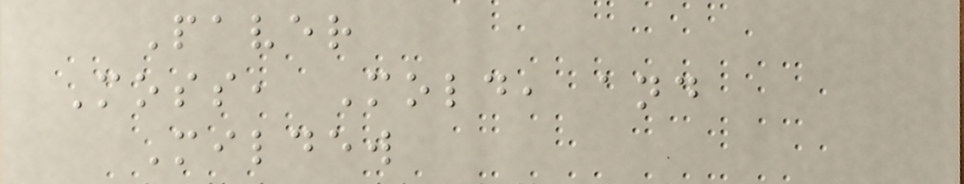Paver
Moss, Mold, and
Mildew
